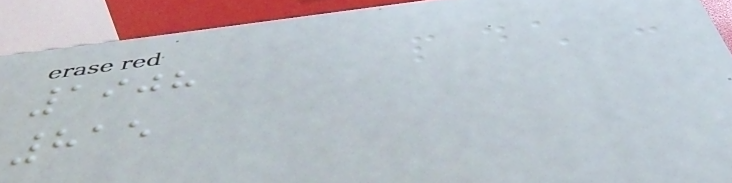1908
815
